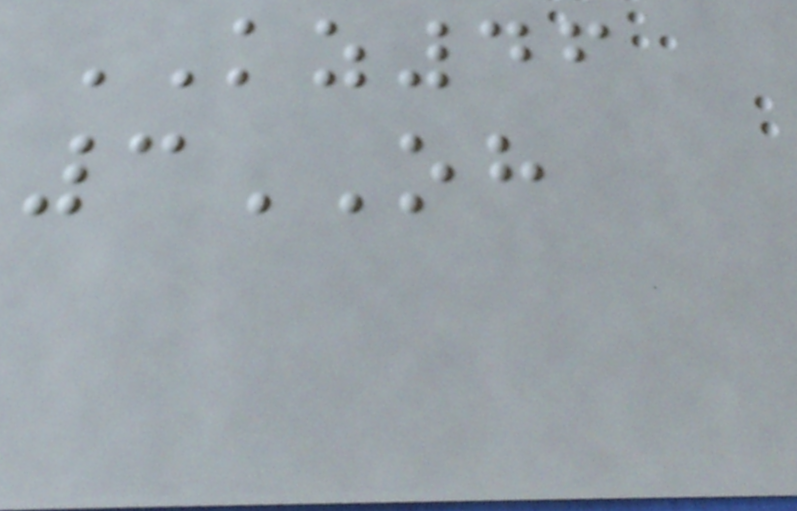KZ46
3OH
